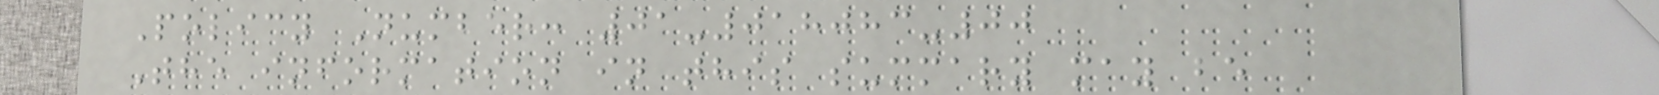Policy Number: 01-018083-00
The information in this summary may be
